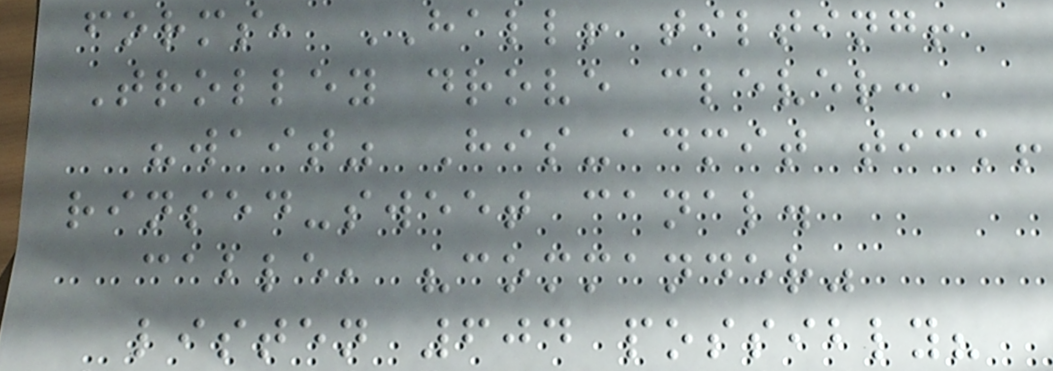forms, HALL! tilting!
Trolley drove clever:
"wait" His-admit tick!
rinsed-sweet canal.
cable, "commander"
listen 604 possibly?
